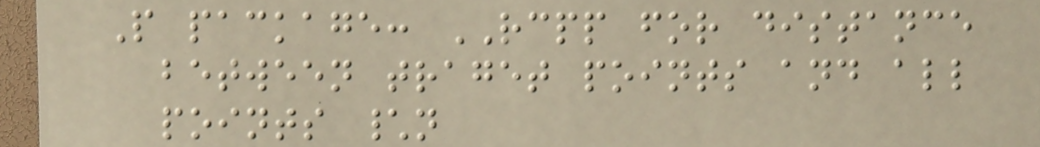P package: RCPP for distance
between traget points and all
points \n
